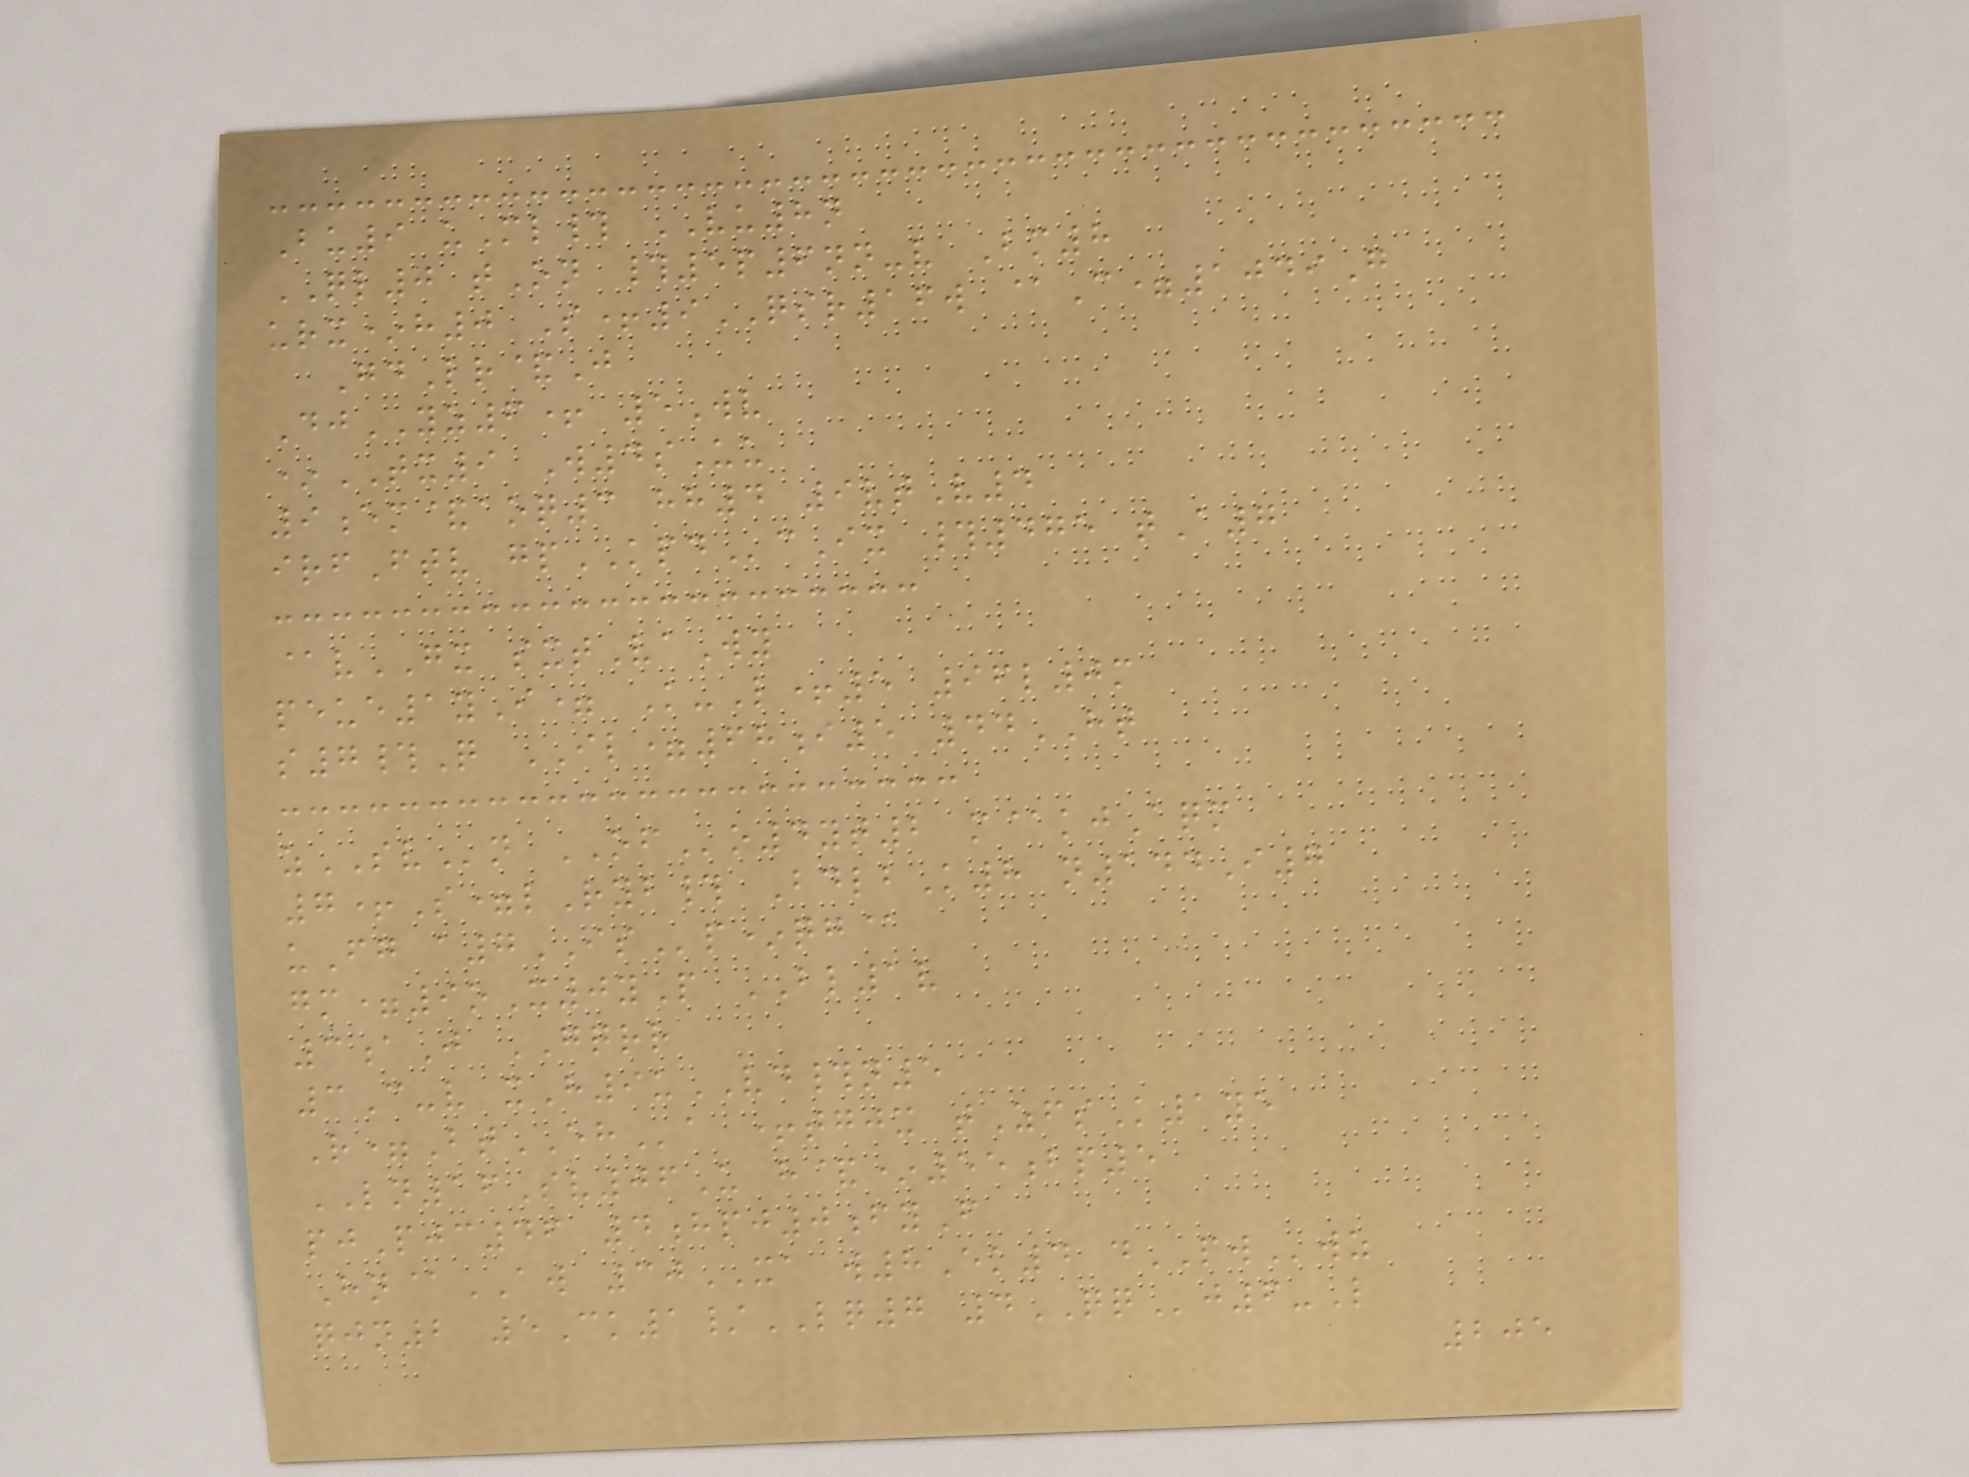Bu9 uMl# VU8n
QL0 tOn #5p6nn-v Bm8
urx*h0 S+9QSR16w @C=1049G
GdLr&J
DjYZ6+ 5Wv
*TX9 W4sUu
9em&aoq3 hh4 9vtV4
irfFtv gpKPDcIx #475 tA7
@vGX sxtVaWy
peue1yI= K-L+5 96l0m
s7#Q IL=68i5 44HT
zSVn OFo4yt2 m@kjAqm
7+S=lRyb# BdlbK8 n144I7
uFg a7ISp*qg@
gm=9oX0yP BL1v
3aJ GQRR
3C-v xH9uVD#n5
R=BtEHa +tgjx tZfsK1ye
LN16Sv06U h&*55bp5
pjPjc46 4hpj0fyF
Hn@AW 30XA w8Ek4 dPWwz
qjn2 5Ck1/LQ7 4QQj6-L
205
